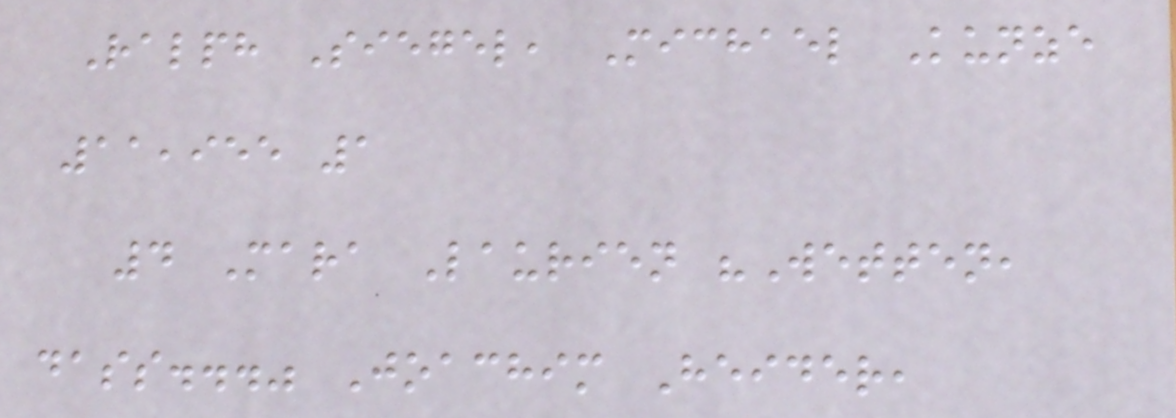Ralph Siegel, Michael Kunze
11,955 1
4 Mara Laurien "Wetten,
dass..." Joachim Heider,
